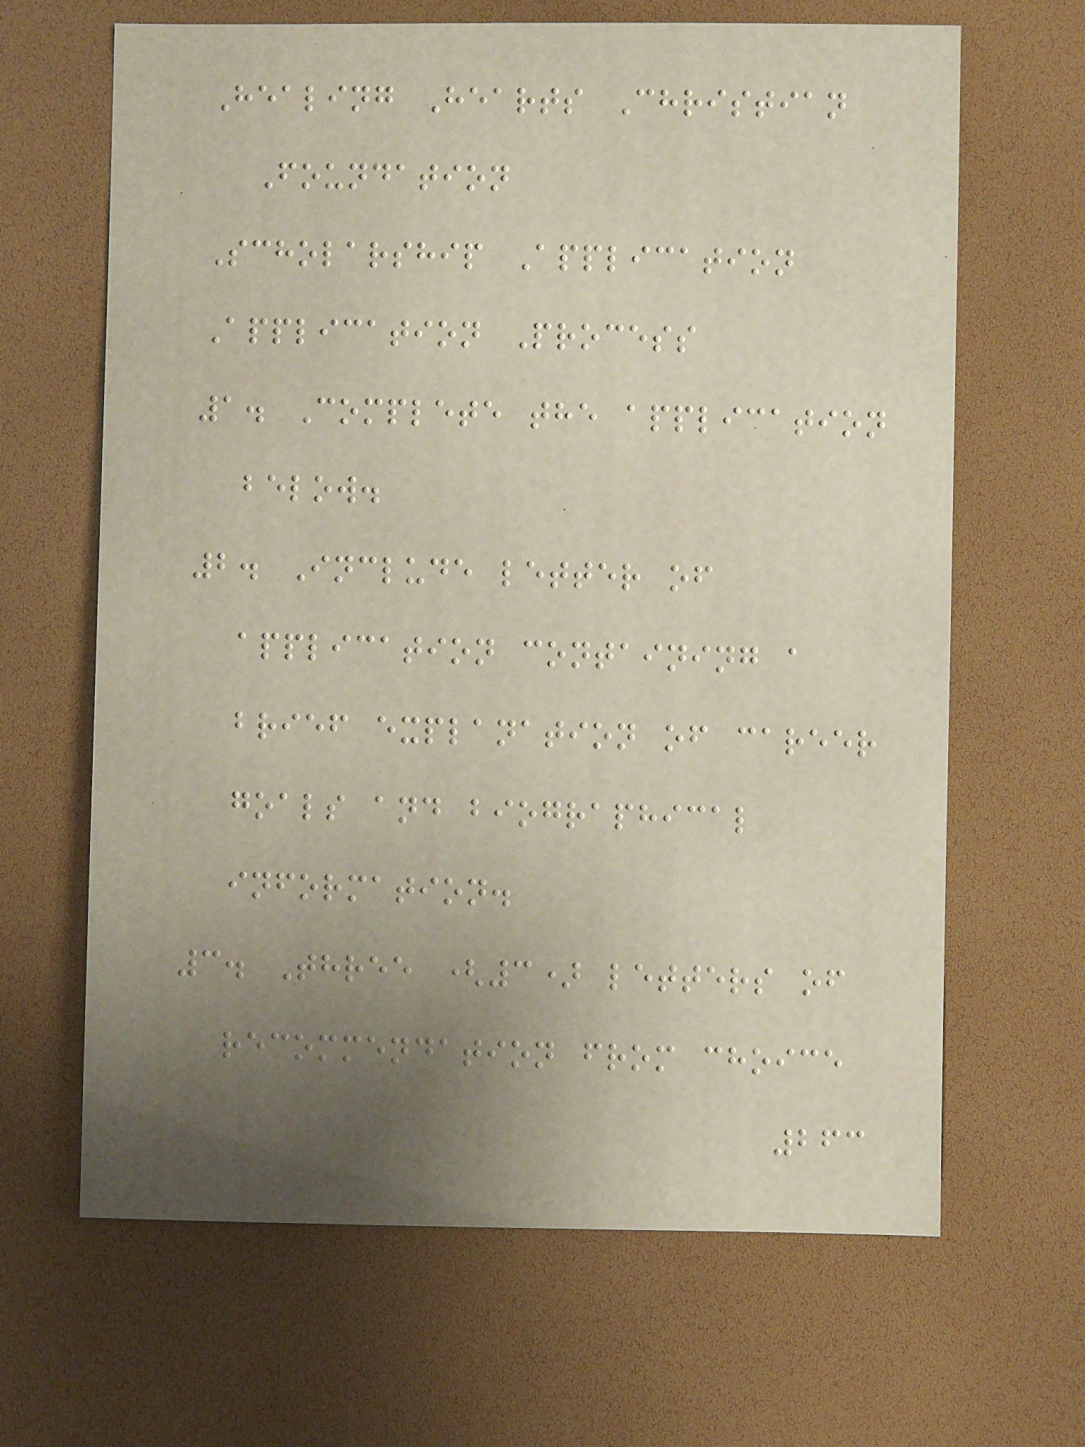Healing Hearts Christian
Foundation
Scholarship Application
Application Process
1. Complete the application
below.
2. Include letter of
application containing a
brief explanation of career
goals and biographical
information.
3. Three (3) letters of
recommendation from choice
263
